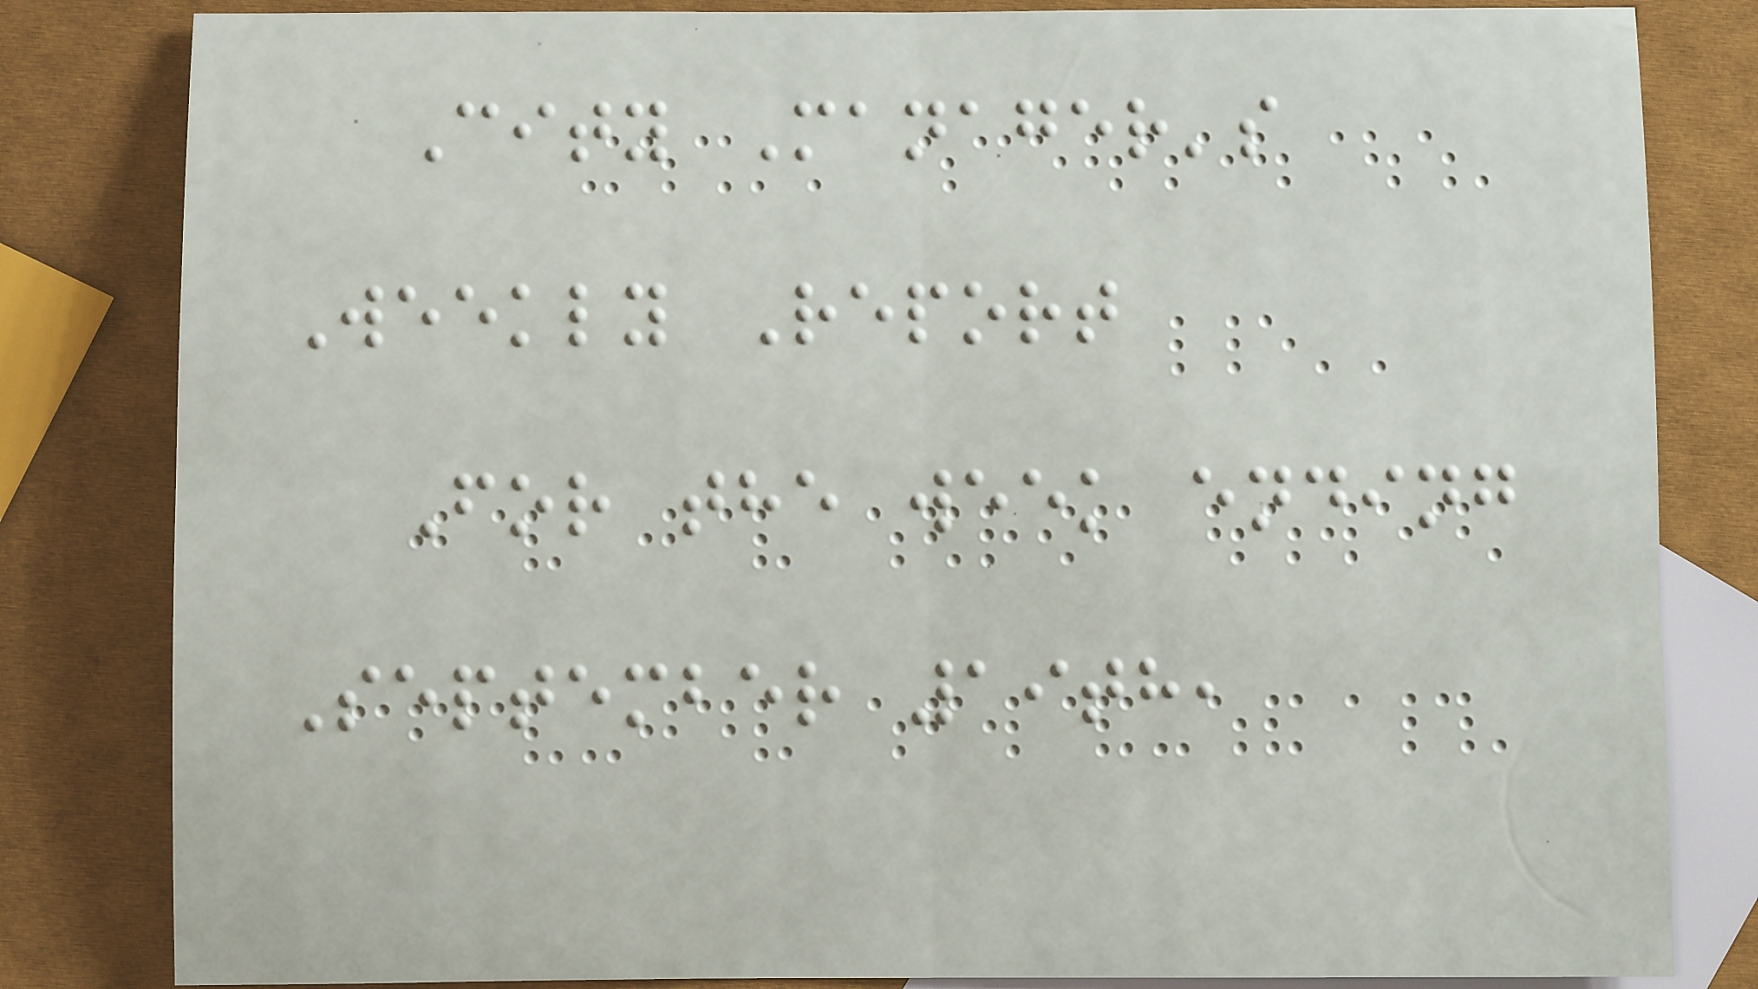City Manager's
Weekly Report
For the week ending
September 19th,
